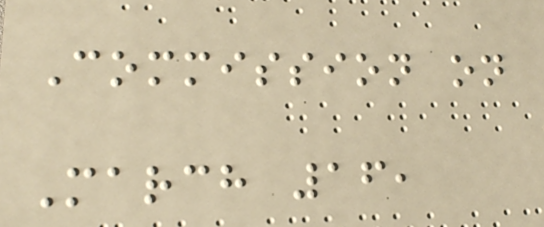Commission on
March 16,
